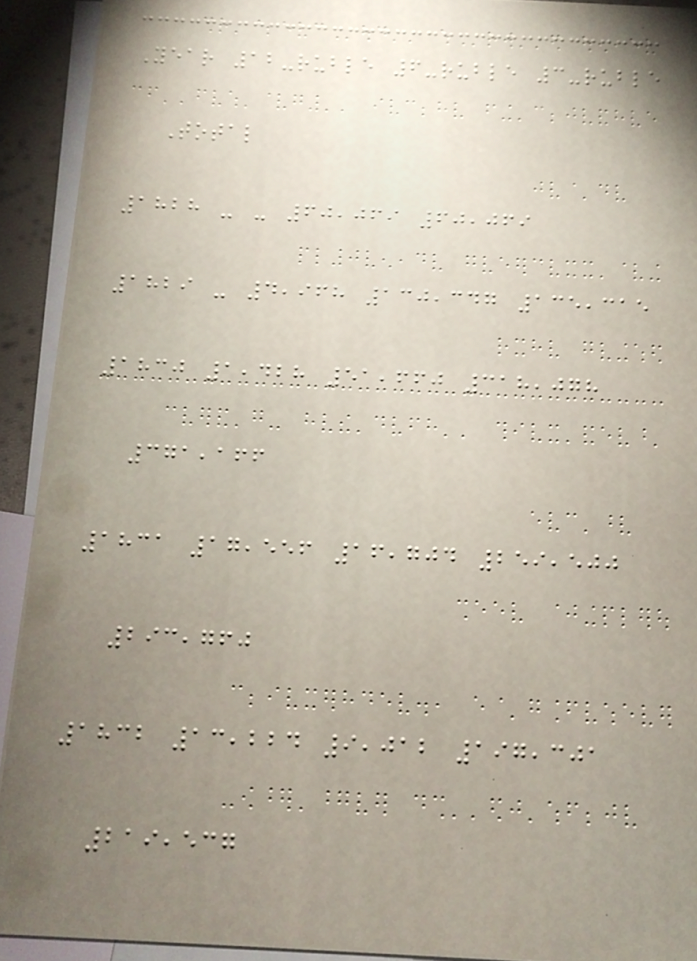Year 12-ruble 6-ruble 3-ruble
Total
1828 - - 60,069 60,069
1829 - 4,968 130,347 135,315
1830 1,428 51,660 318,078
371,166
1831 17,556 16,704 259,500
293,760
1832 13,224 9,012 197,301
219,537
